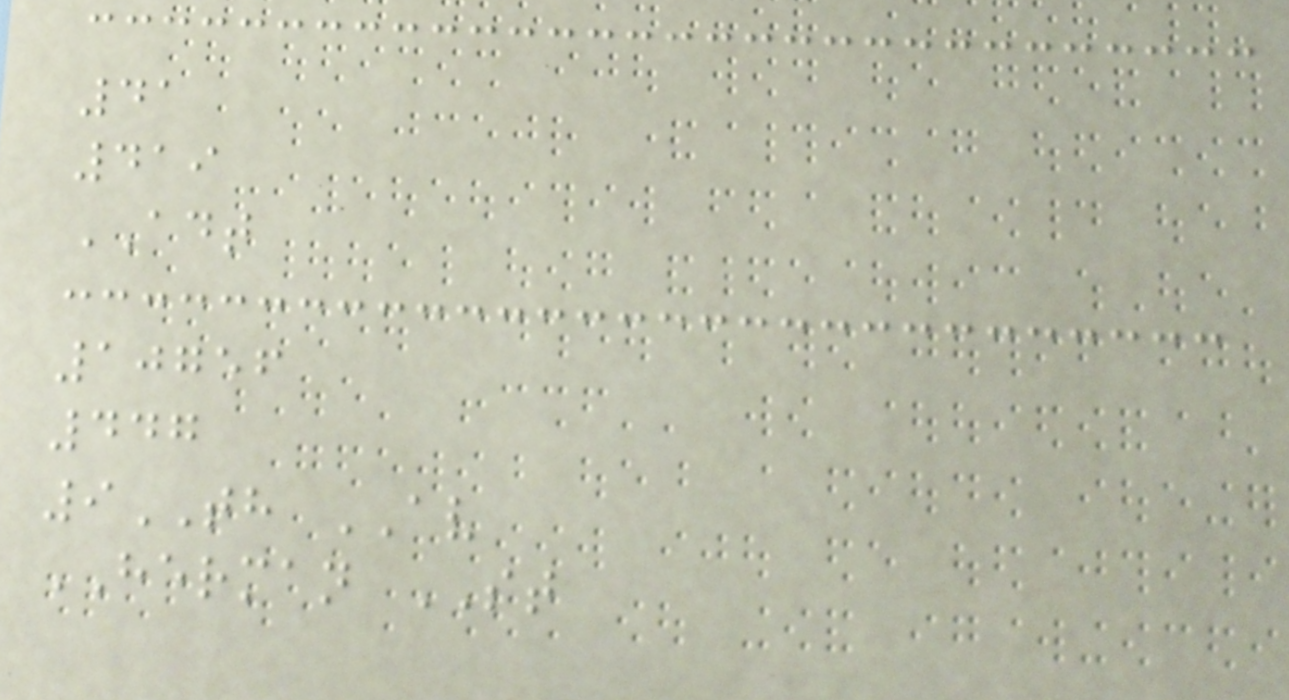41
419
ADT
10756
447
9TH AV
HERMAN ST
